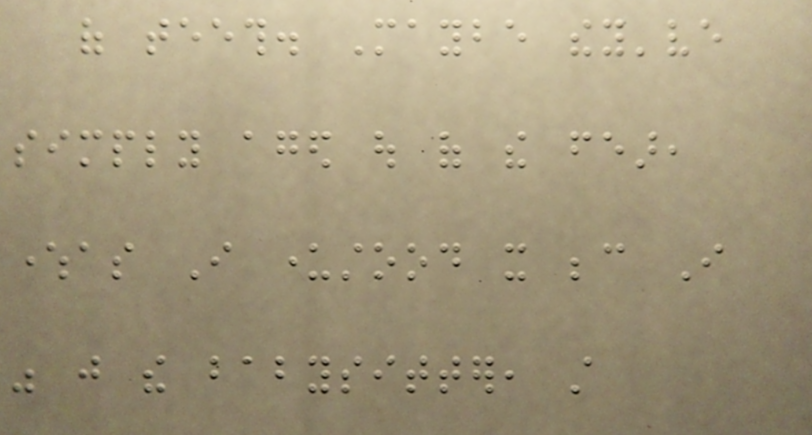of teeth. Maybe they've
simply aged out of the fear,
whereas I understood it because I
was just the babysitter, still
